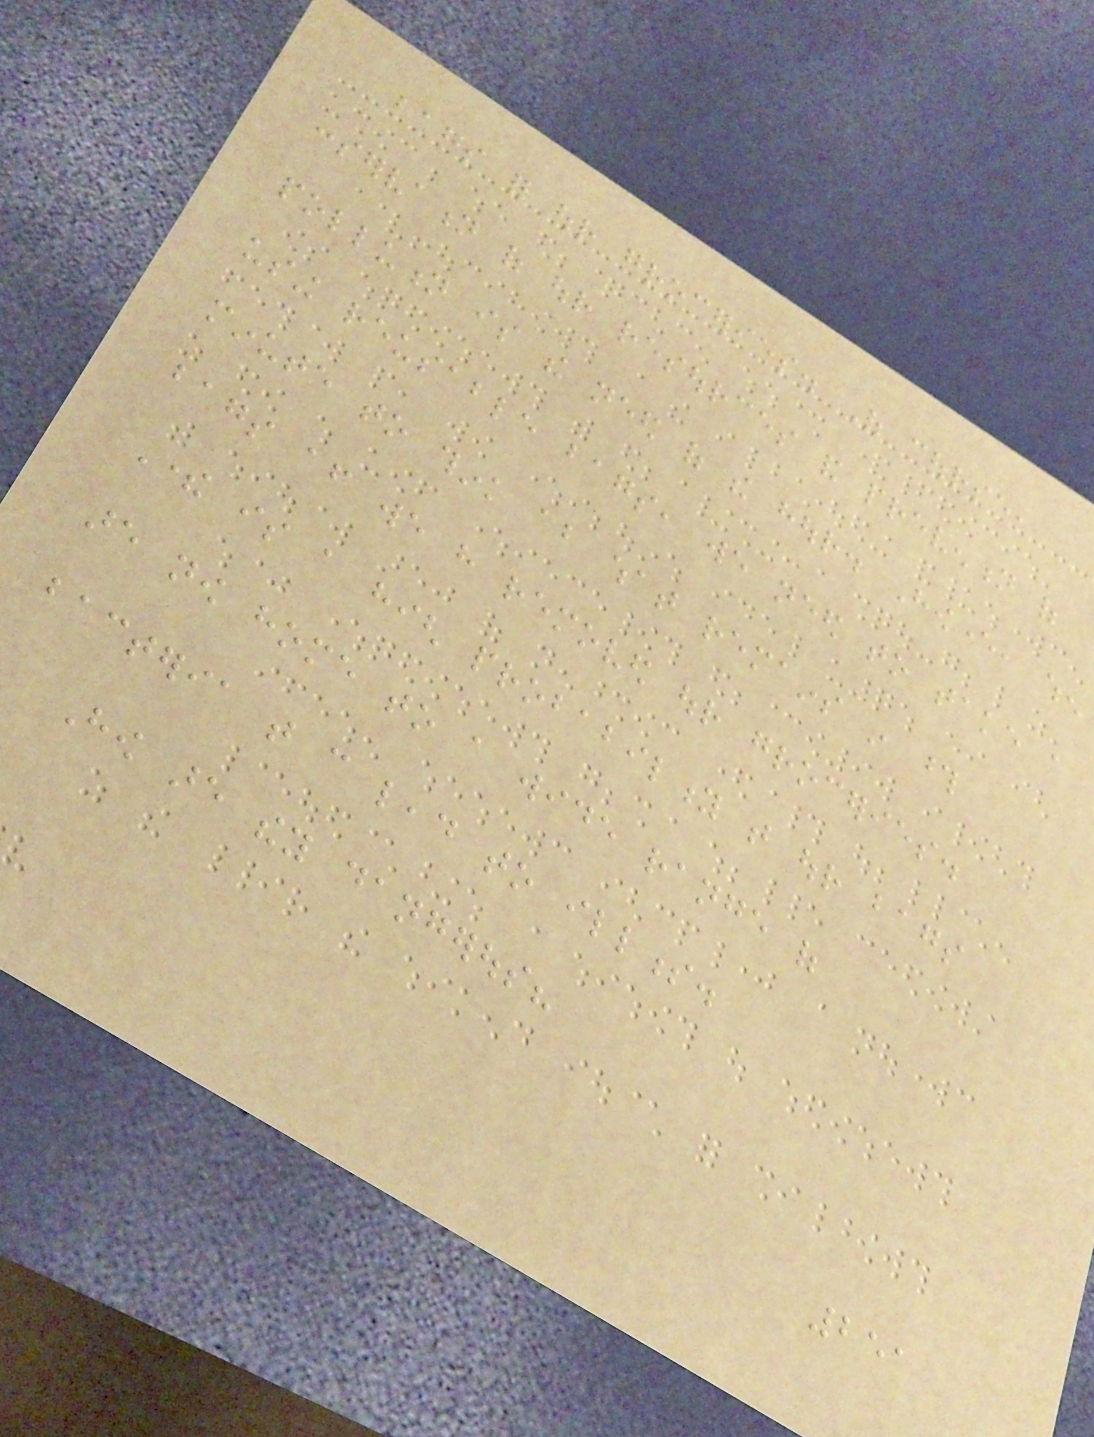bags for our groceries. Of course,
conservation of our resources and prevention of
pollution is the need of the hour. However, when
using reusable bags, we need to take a
minute to think about what remains in those
bags after we have removed our groceries.
There is a high probability that our bags
are now home to a wide range of
bacteria that can lead to illness.
How are they dangerous?
251
